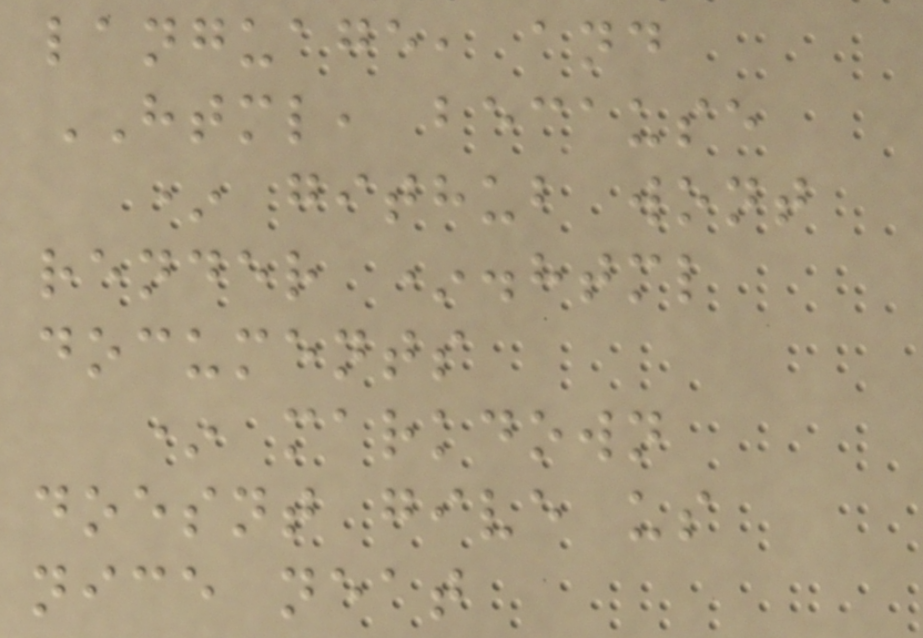language, and
HTML, because
* github wont
render *.html
documents
* markdown
doesnt give us
nice neat
